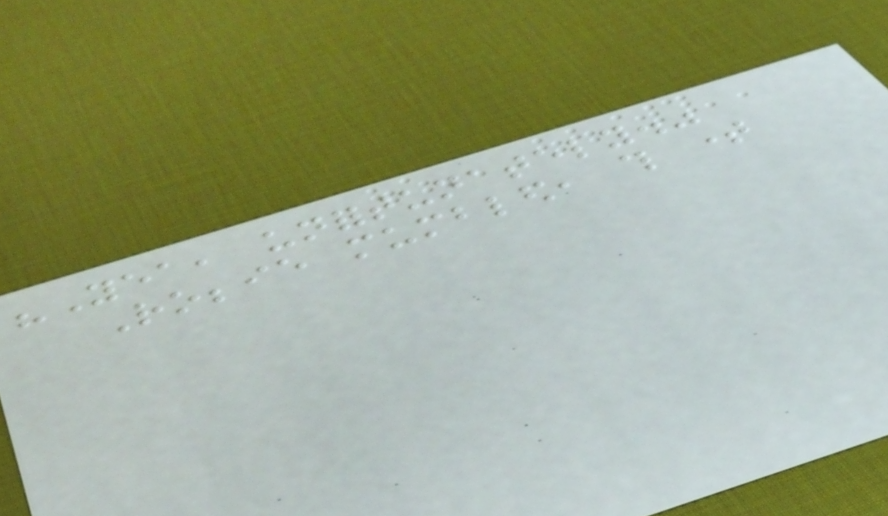"Yea, unfortunately."
Robbie mumbled, this time
